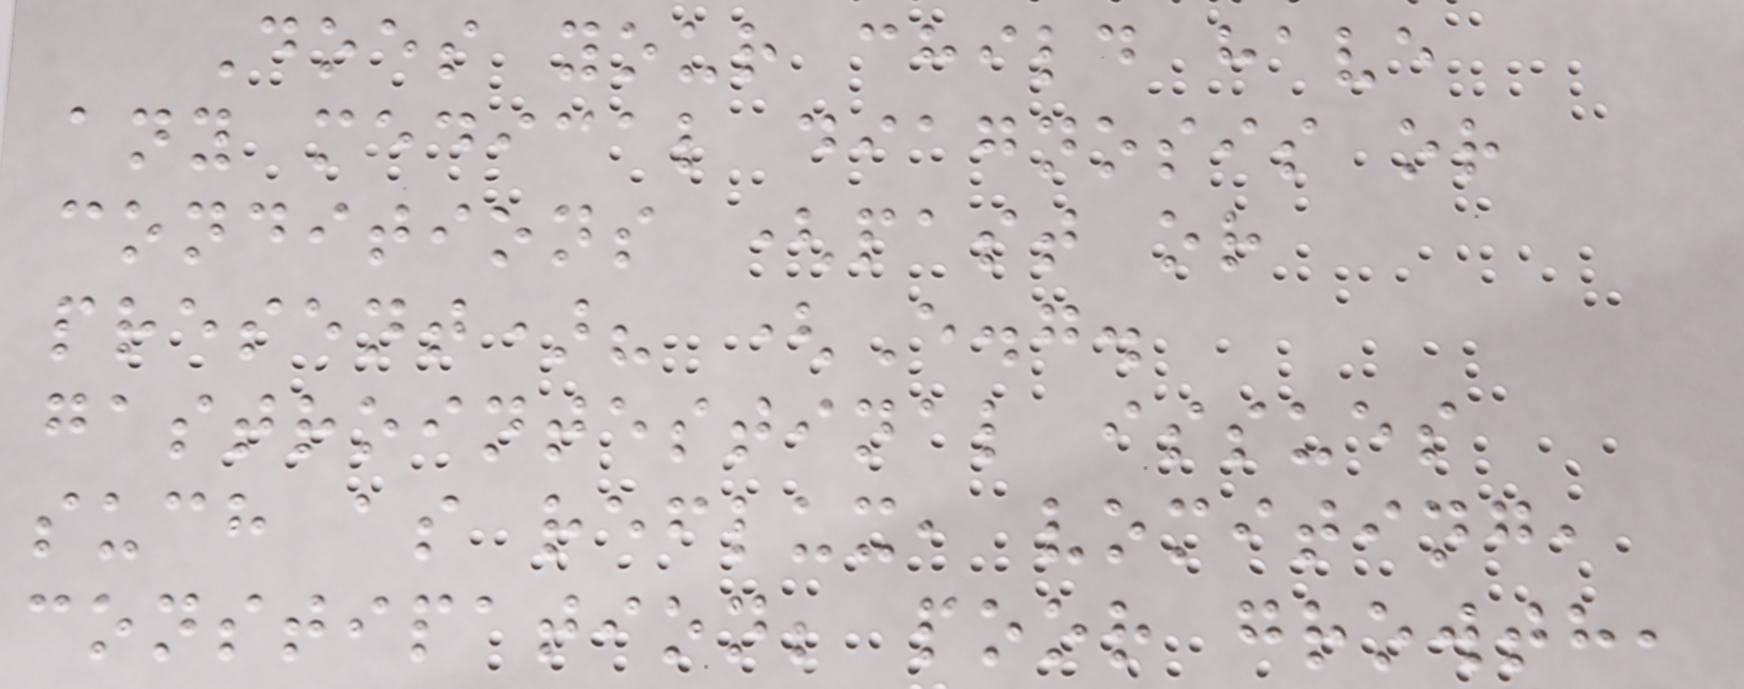Does your child have
any medical diagnosis or
conditions (past or
present)? (E.g.
gastrointestinal issues
such as reflux, vomiting,
constipation; poor growth,
